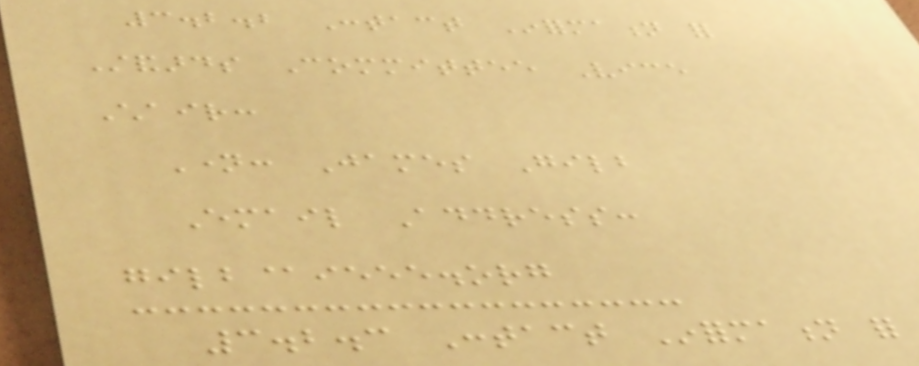3.2.2 Contact Information for
Standards Committee Vice
Chair:
Name: James Gilb
Email Address:
gilb@ieee.org
3.2.3 Contact Information for
